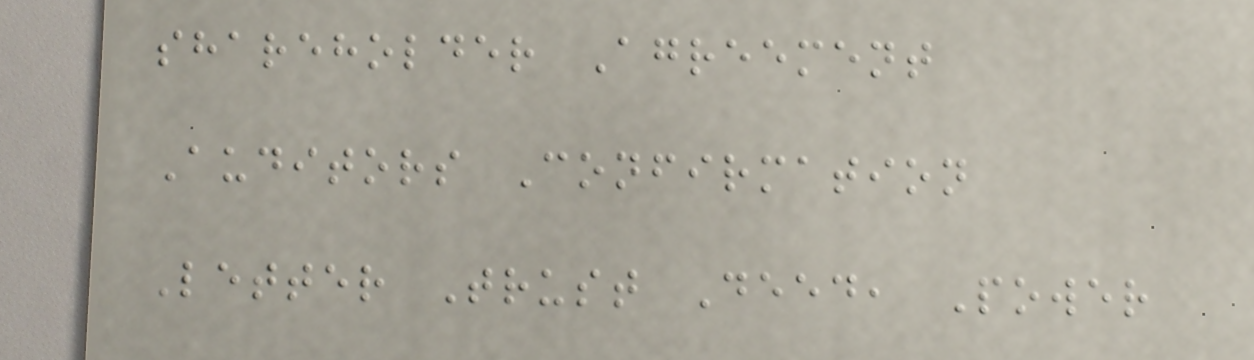shareholder Agreement
Auditors Confirmation
Letter Trust Deed, Power
